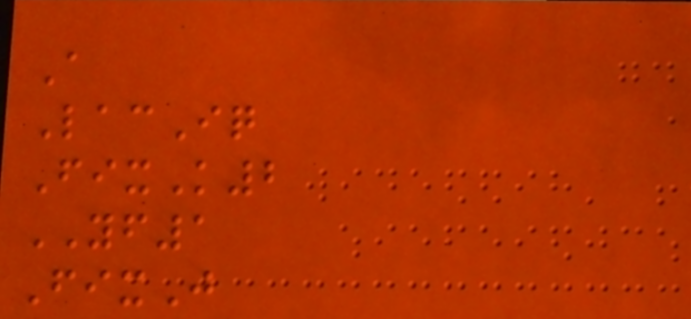A
LacIq
FixK2
YF1
FixJ
